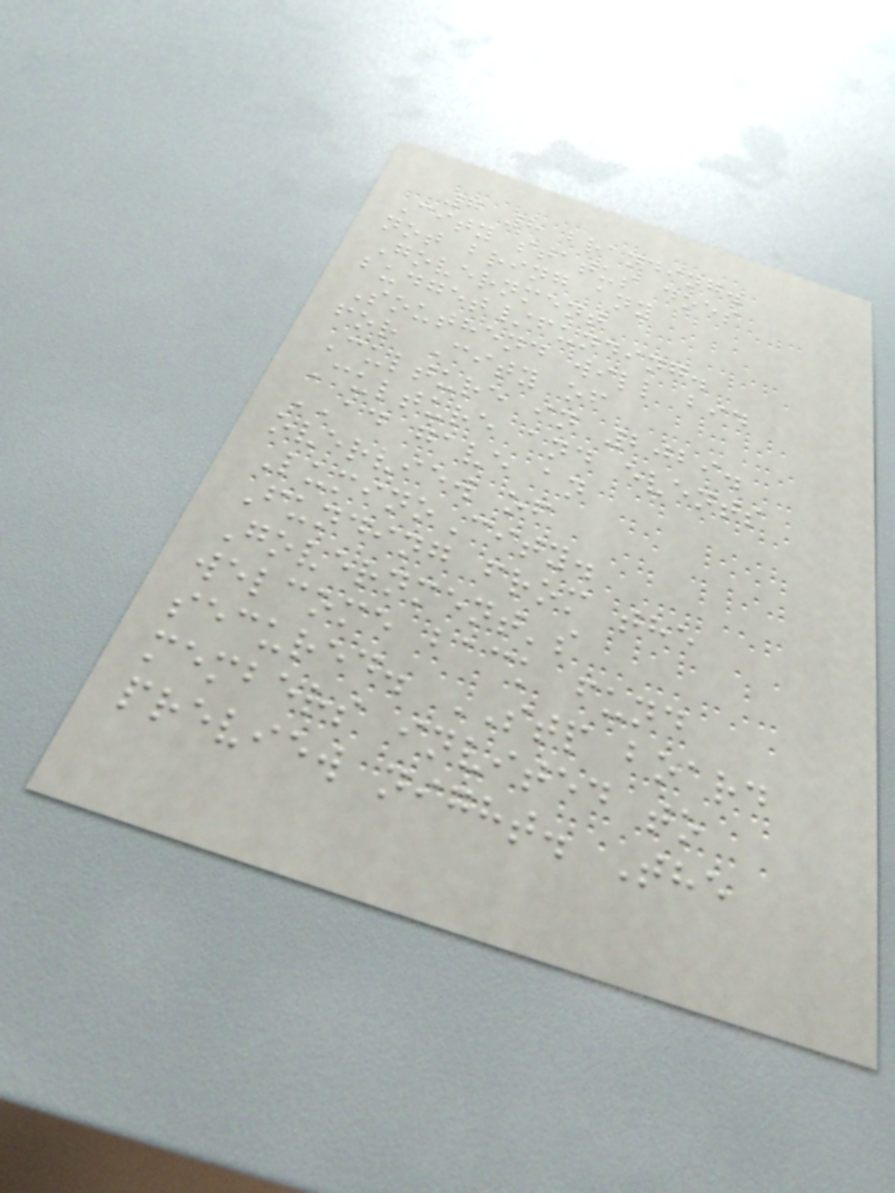7 8 branding.
City status does
not bring any
Government
budget/funding.
Southend will bid
for City of
Culture in 2029.
Culture and events
AD gave an
overview of
LuminoCity.
Funding from the
Government's
welcome back fund
secured. STP board
members invited to
preview night. The
